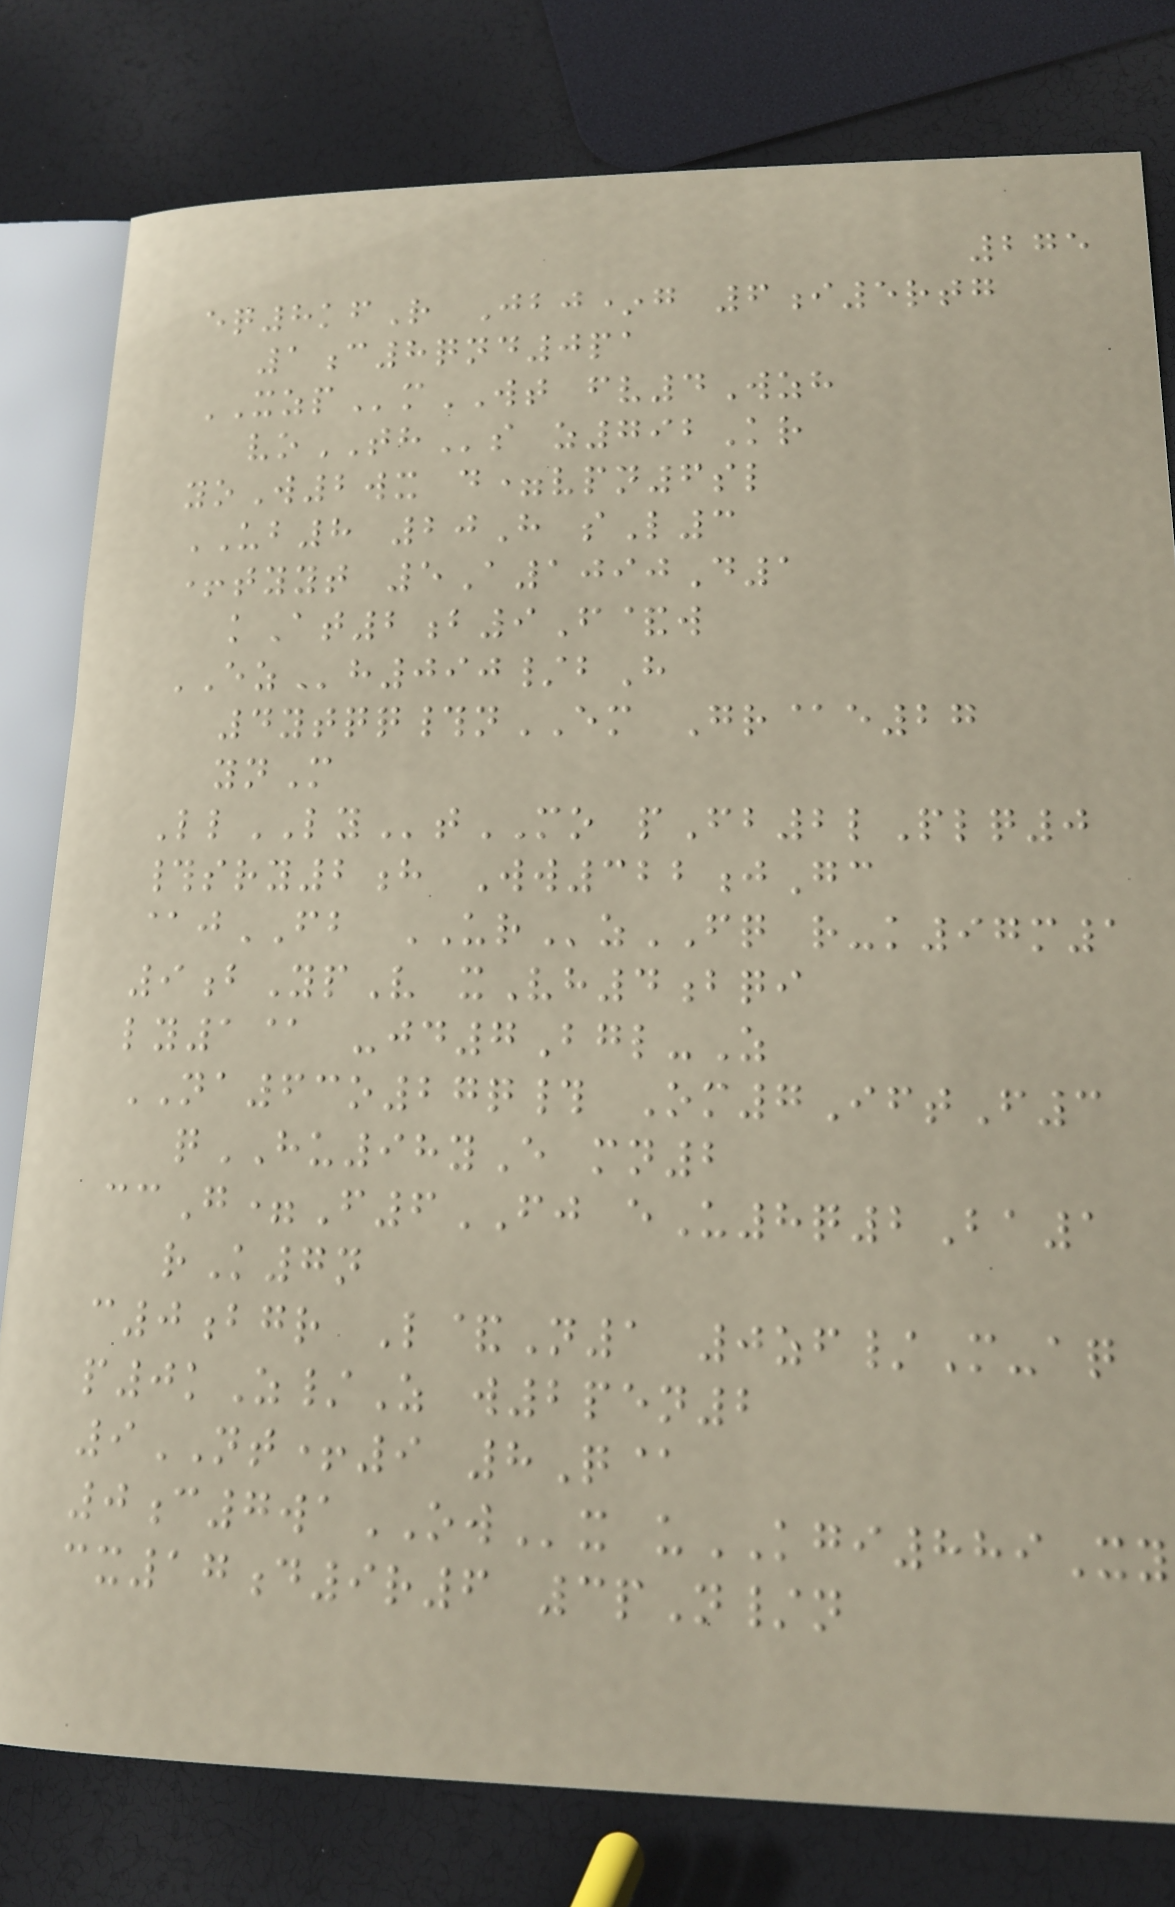275
eq8kfR Jbj*g 6i5rtg
1c8qnd0pa
XZPmWT fv4Wzh
voTHs z792Kr
yoW2wx d=vpn6sl
UB8 20H sL3
+tyyt 5A1090D1
kAt2b9F&w
EZh090/bH
4ytqq#nEM Gr@e27
ynM
LlLYtMO pFb2lPlq0
#sry2h Ww322jGc
@jFB URzFQ r-k97m1
9bYpV xVh4bqi
ly1@ -jd7Bgl-Z
NA63o27q# Om7IftF3
qHU98yE mn2
ccG=F6FJ eU8q2Ba1
rK7n
c0bgr L&N1 0zf/M-aq
p0kZ/Z w2pen2
9NT+9 8Q@
0c7waOWx uKGI889Xy
cx17d9r6 3pN/n
